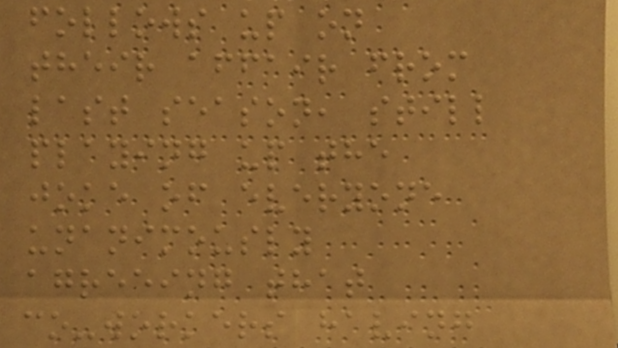follows up on
their affair from
last season, still
playing up the
joke of everyone
unanimously
agreeing that
co-workers having
